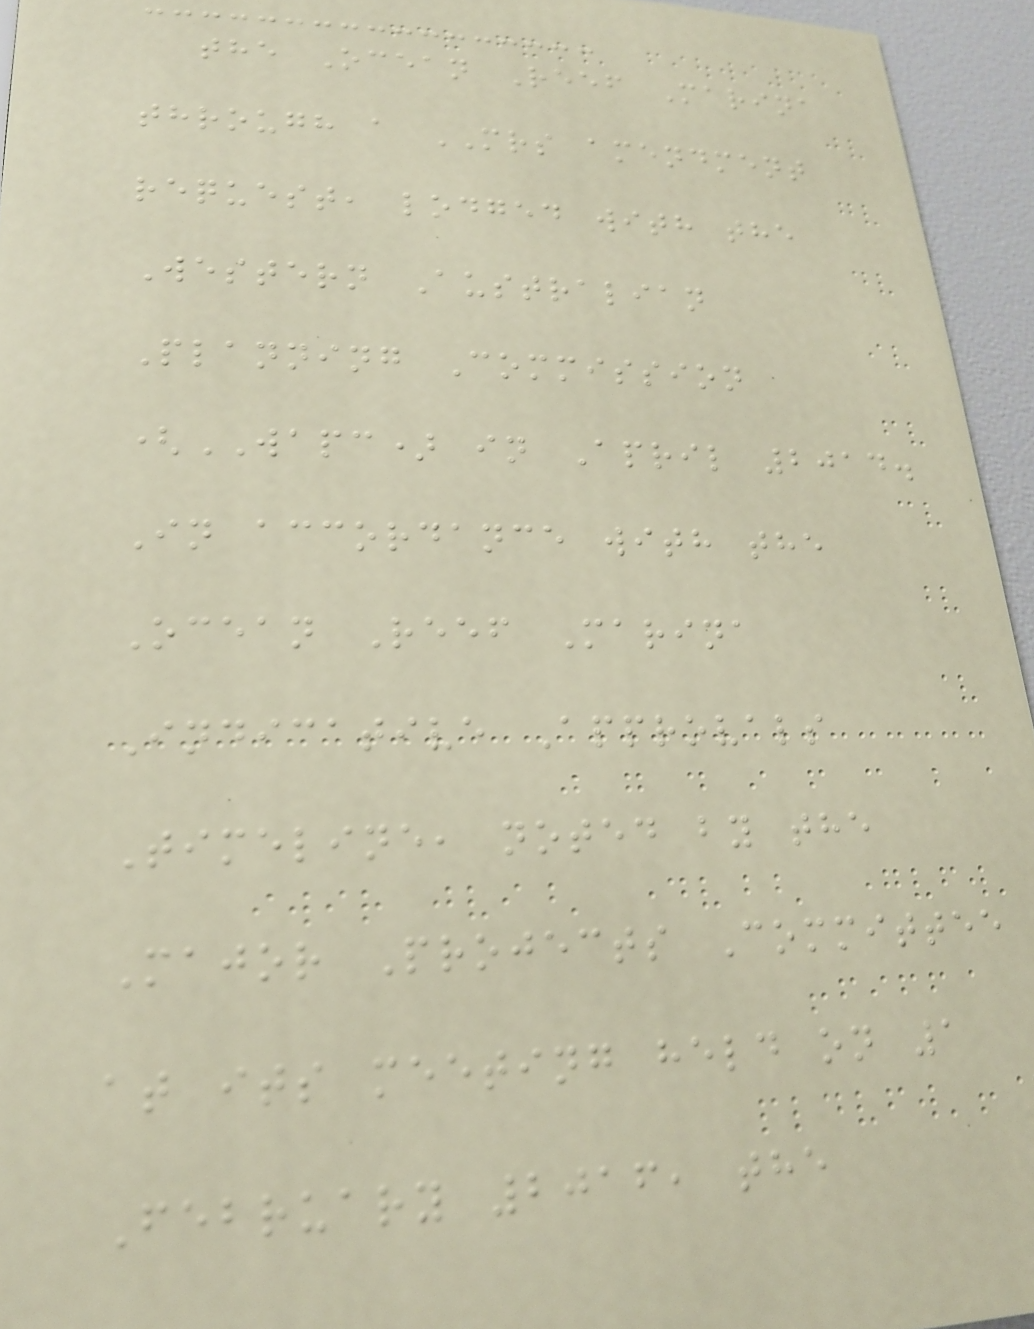the Ocean Reef Marina
through a MRS amendment
request, lodged with the
Western Australian
Planning Commission
(WAPC) in April 2014.
In accordance with the
Ocean Reef Marina
Indicative Approvals
Timeline, noted by the
Major Projects Committee
at its meeting held on 1
February 2016, the
